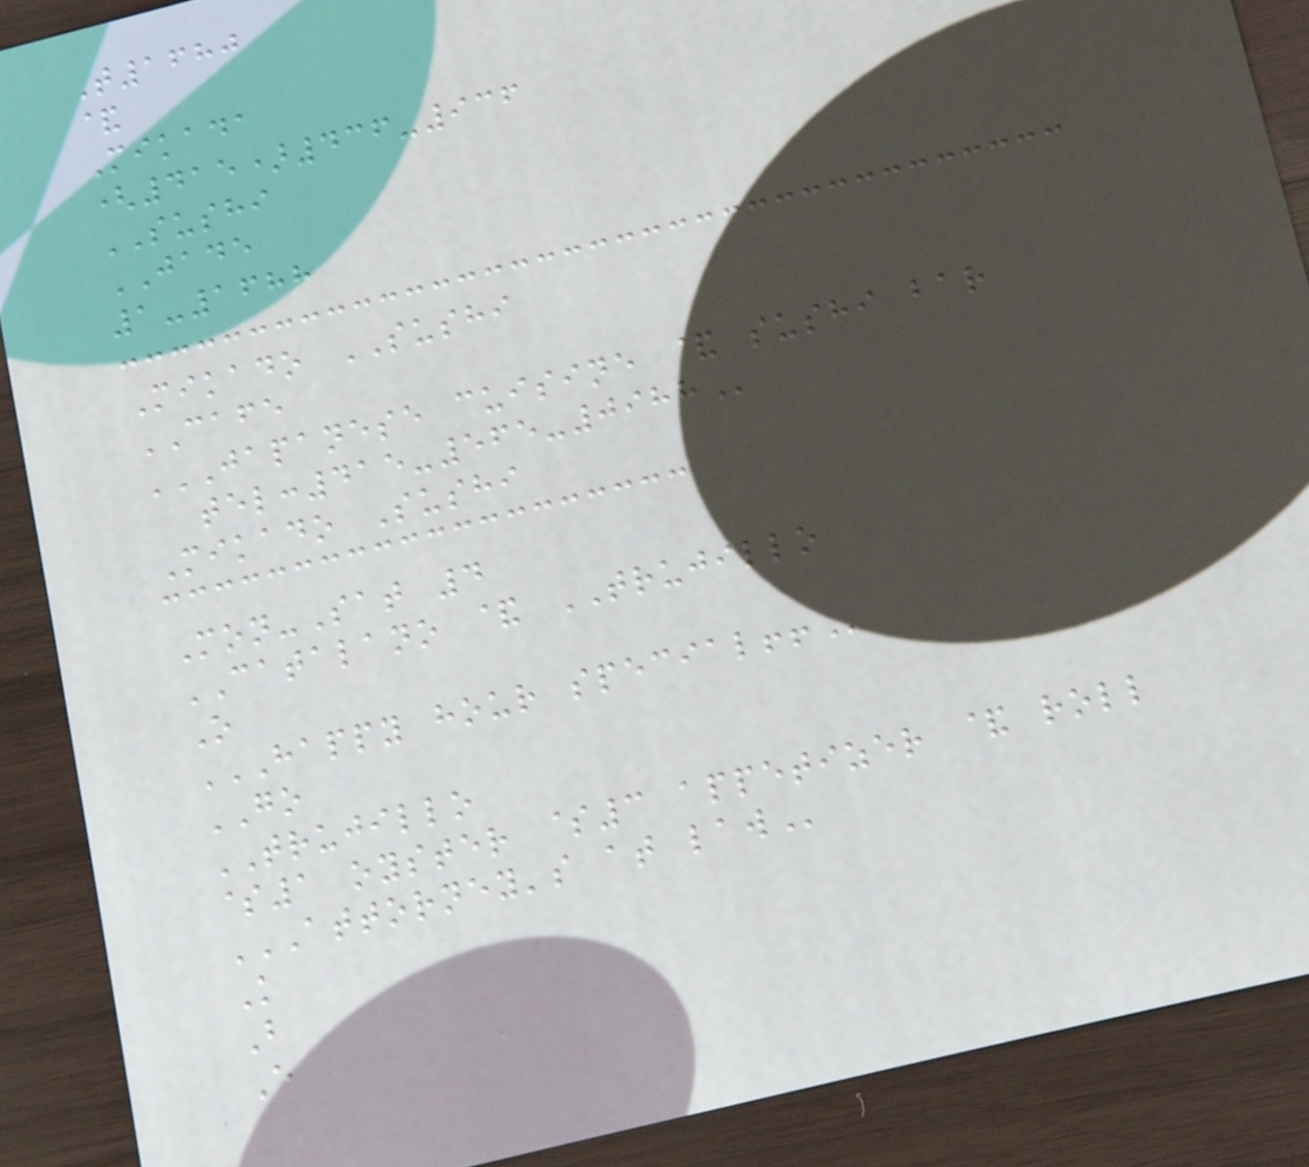T1680
&
Mikada
(415)436-936
SUSHI
JADE
1-1688
Mikado SUSHI
CAFE
JAPANESE CUISINE & SUSHI BAR
TEL:415-565-0988
Mikado Sushi
Mon-Sat 4
CATALANO & TRUJILLO
O
HAPPY HOUR SPECIAL!!
GO
TRUJILLO
$1 oyster $3 appetizer & roll
ATTORNEY'S AT LAW
K
B
E
